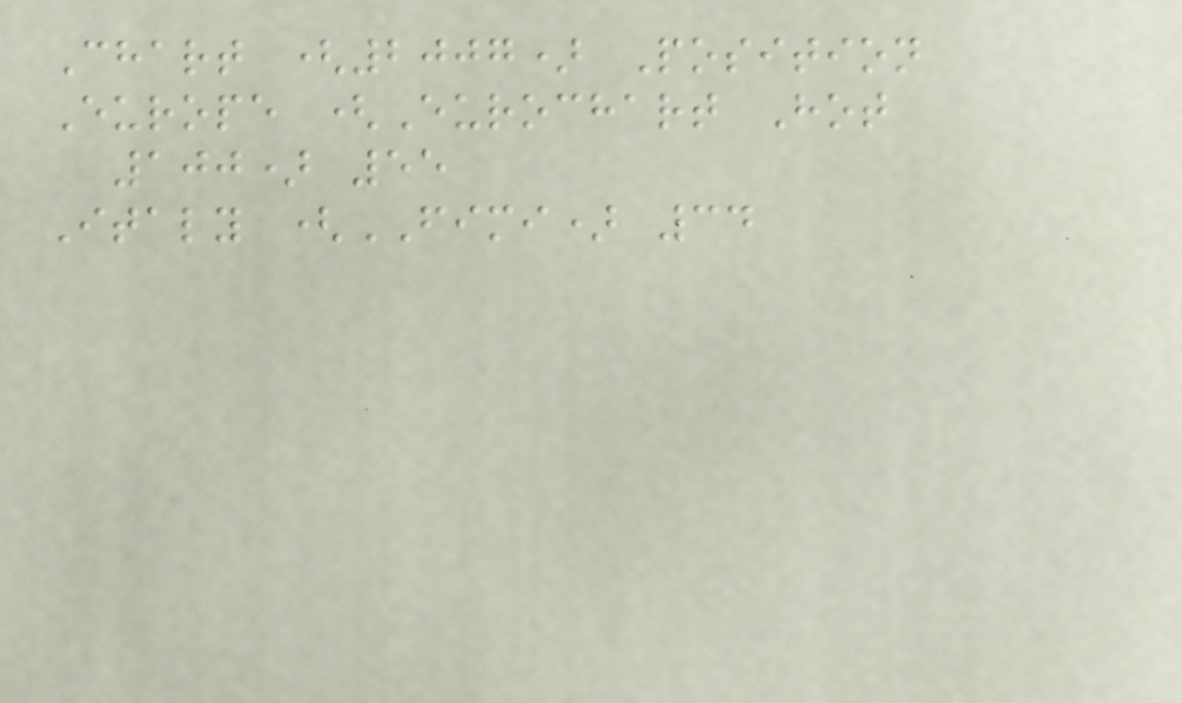Chart (2007) Position
Europe (Eurochart Hot
100) 55
Italy (FIMI) 34
